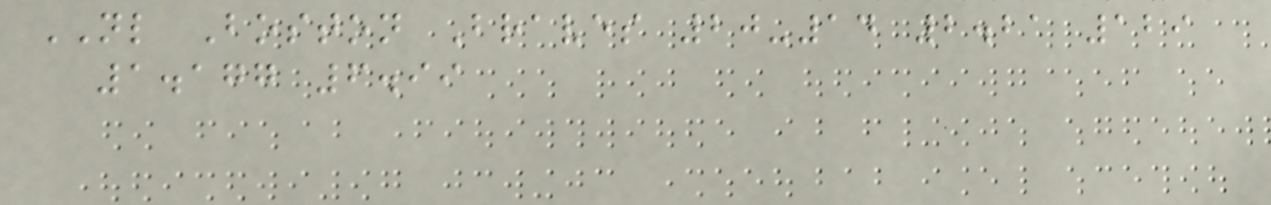NL Boston Braves 20-14 2.21 129
1.177 6.99
